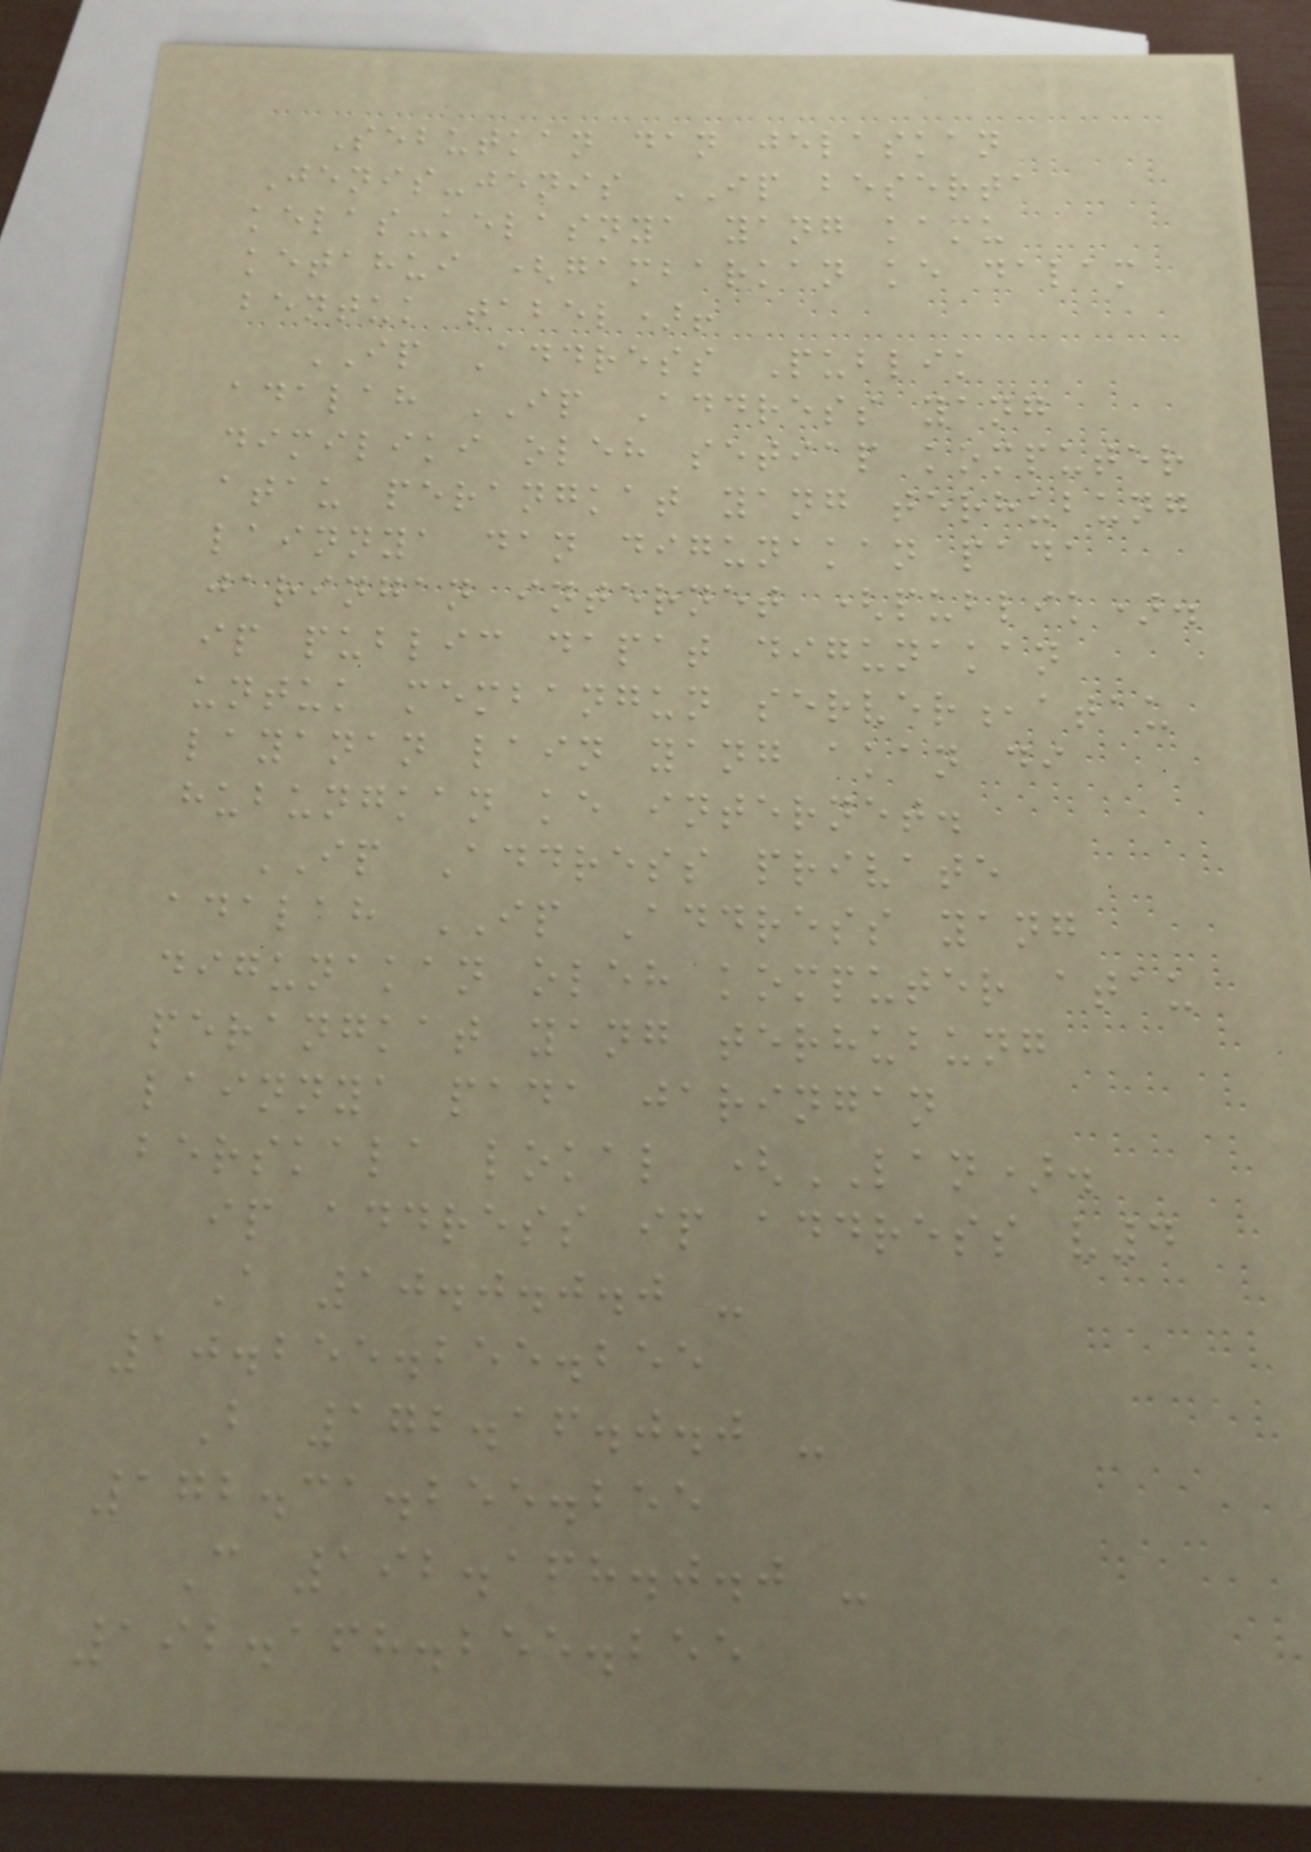Sebutkan dan jelaskan
Jenis-jenis IP beserta
kelas-kelasnya yang kamu
ketahui (gambarkan ke dalam
bentuk tabel)!
IP Address Publik
adalah IP Address yang
dimiliki oleh setiap komputer
atau perangkat yang terhubung
lainnya dan digunakan pada
jaringan internet (publik).
ip public dapat digunakan
untuk membangun server,atau
layanan lain yang akan di
hubungkan ke internet.
IP Address private
adalah IP Address yang
digunakan oleh komputer atau
perangkat yang terhubung
lainnya pada jaringan
berskala lokal (LAN).
ip address ip address v4
A 10.0.0.0 -
10.255.255.255
B 172.16.0.0 -
172.31.255.255
C 192.168.0.0 -
192.168.255.255
